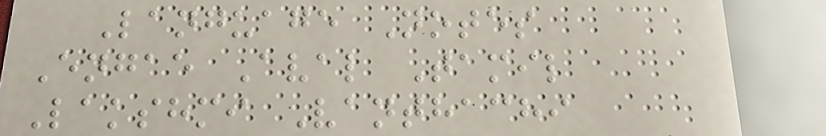Language Notes
Engae Aval Tamil
Lakshmi Vanthachi
